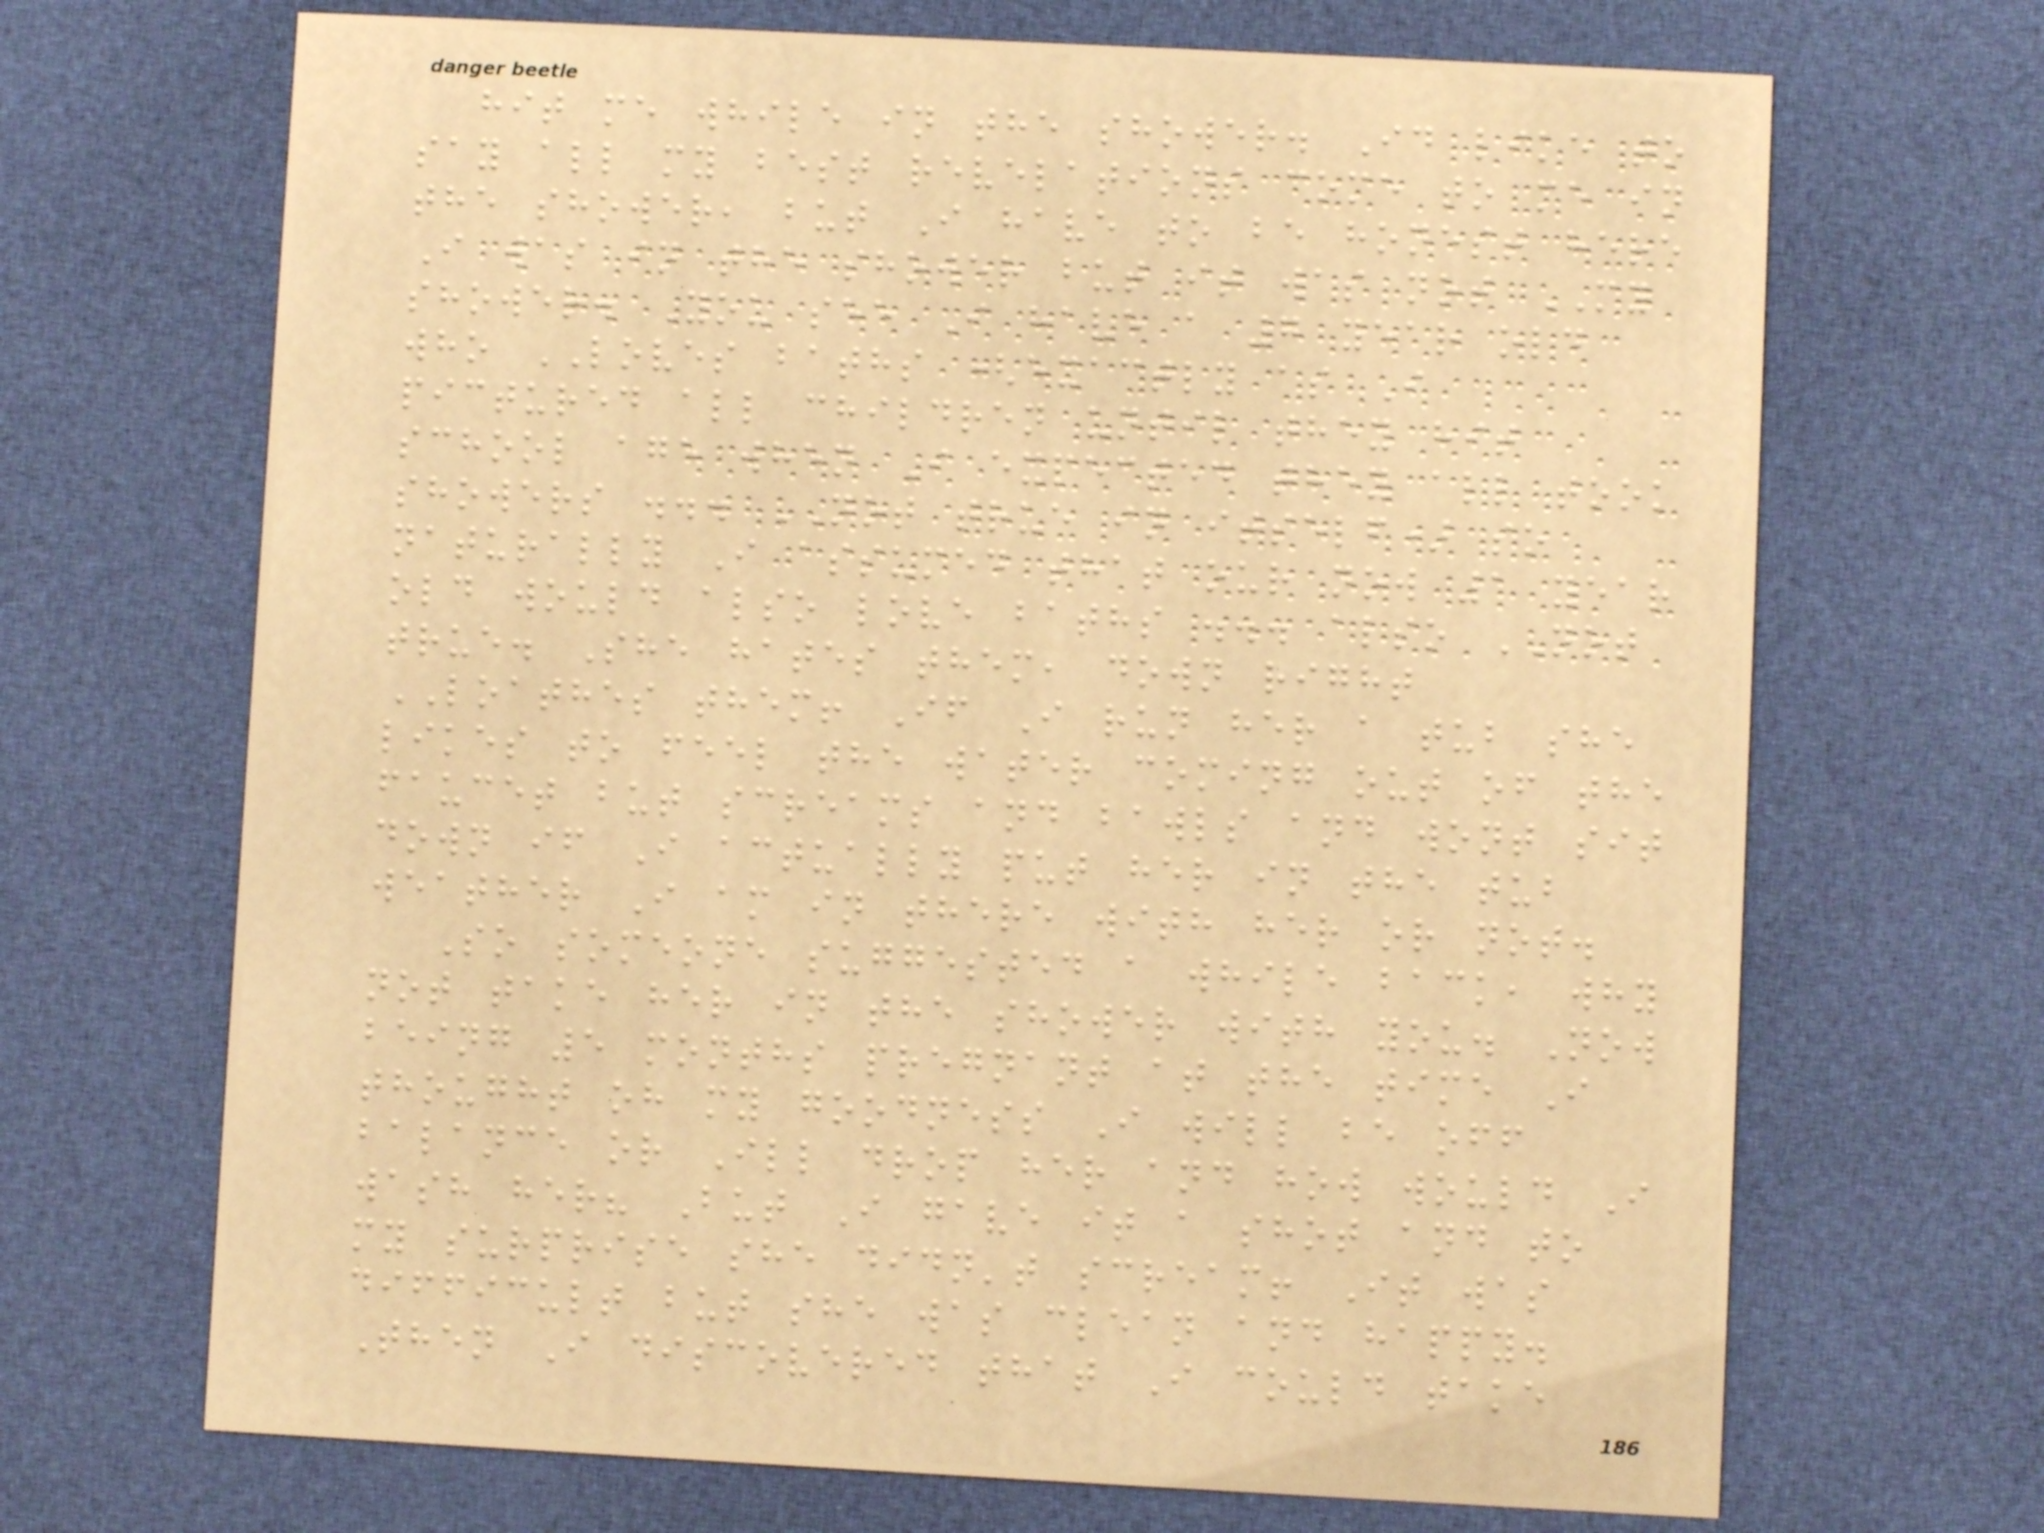hit me while in the shower. Id like to
say all my best revelations come to me in
the shower, but I have to be honest here
I was in the shower but it was not MY
shower. You see I have a 7 year old
who LOVES baths (exactly as I
pictured all children until they hit
school age when I expected they all took
showers ... NOT true in itself) so
naturally I assumed that our now 1 year
old would also love baths ... also NOT
true. She hates them, down right
LOATHES them! If I run her a tub she
likes to feel the water coming out of the
faucet but screams and bawls and wont sit
down if I actually put her in the tub
weather I am in there with her or not.
So someone suggested a while back, why
not take her in the shower with you. Now
being 5 months pregnant at the time I
thought oh my goodness I will be off
balance or Ill drop her and how would I
wash her? But I gave it a shot and to
my surprise she didn't scream! It was
difficult but she was clean and happy.
Then I discovered that I could take
